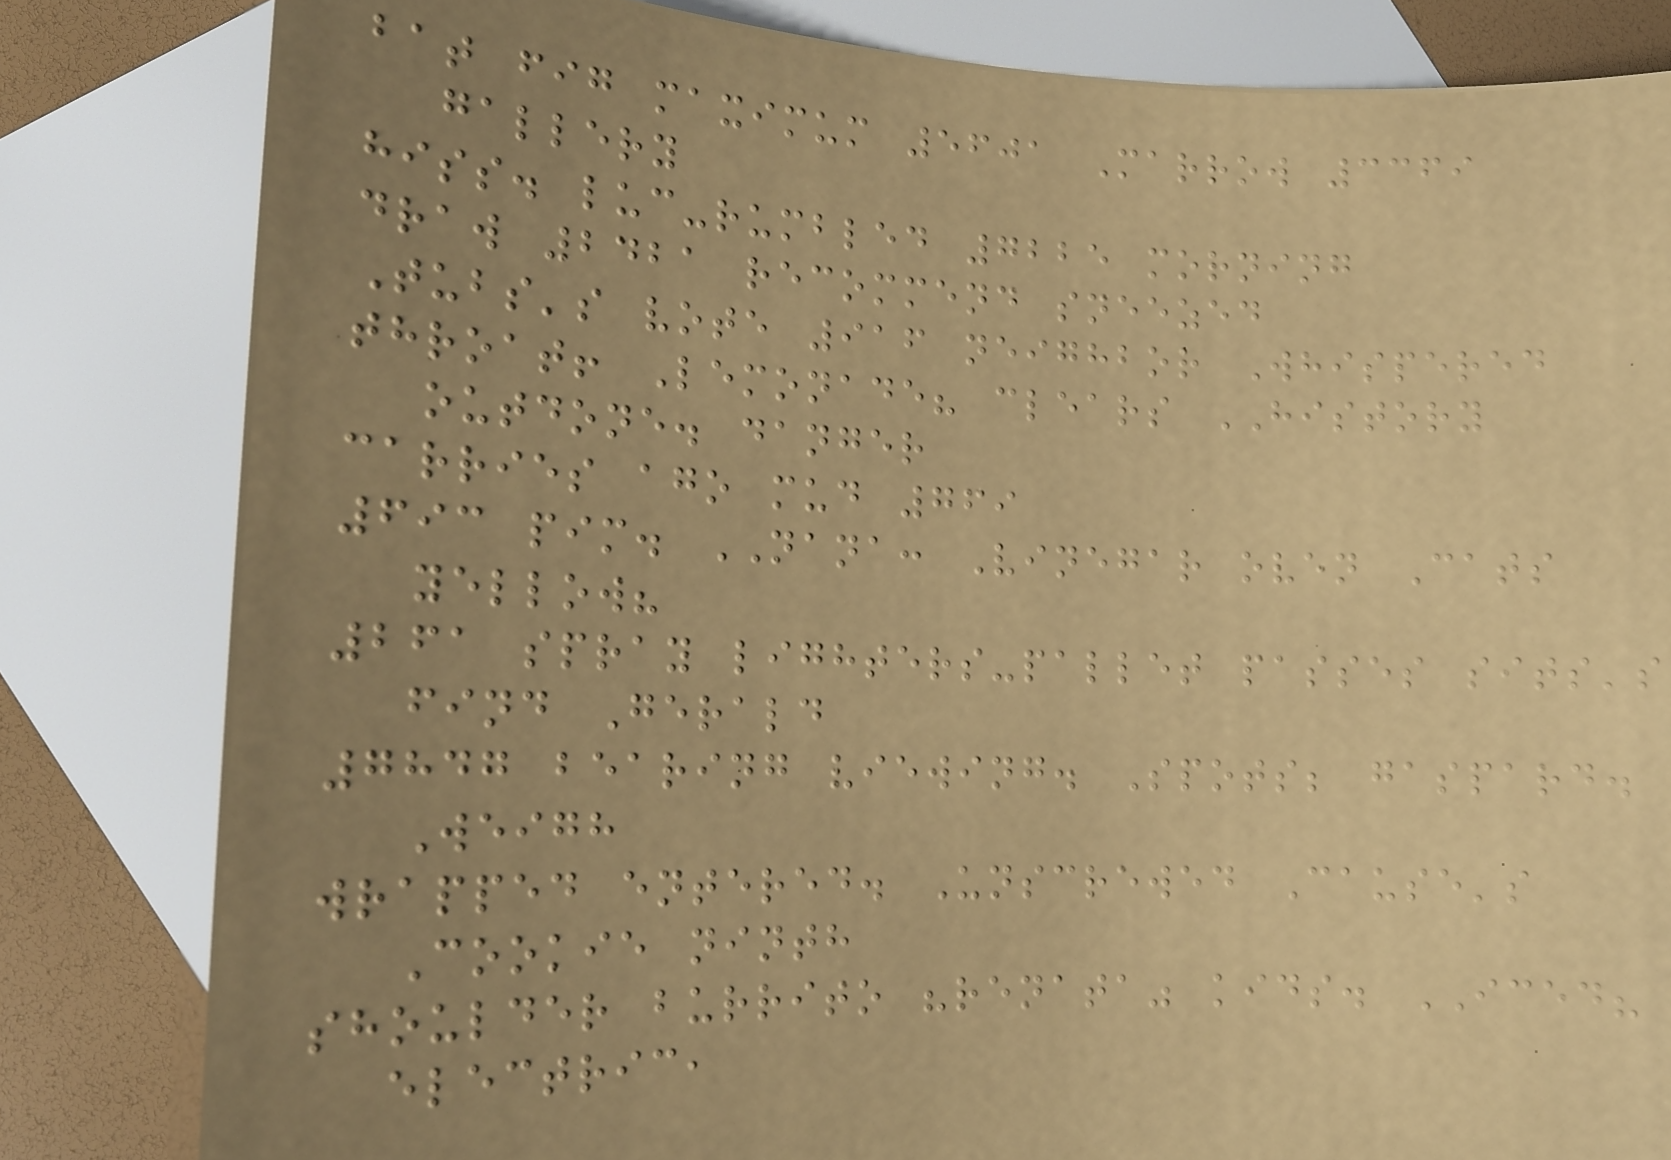bat fig maximum 5601 Marrow 3369
gallery
hiss. luc-rumbled 7225 morning
draw 2421 recommend sneezed
Tubs's vote 916 neighbor Whispered
throat! Lemonade? clears HISTORY
outdone. danger
carries ago mud 769
693 pim. NANA: Vinegar oven Cats
yellow?
261 spray lighters-pallet passes sits's
find Gerald
7847 bearing viewing. Spots; gaspard.
Weigh
wrapped entered. Unscrewed Cause's
Cookie ninth
shoulder burrito "renata" kids. ICED?
electric,
